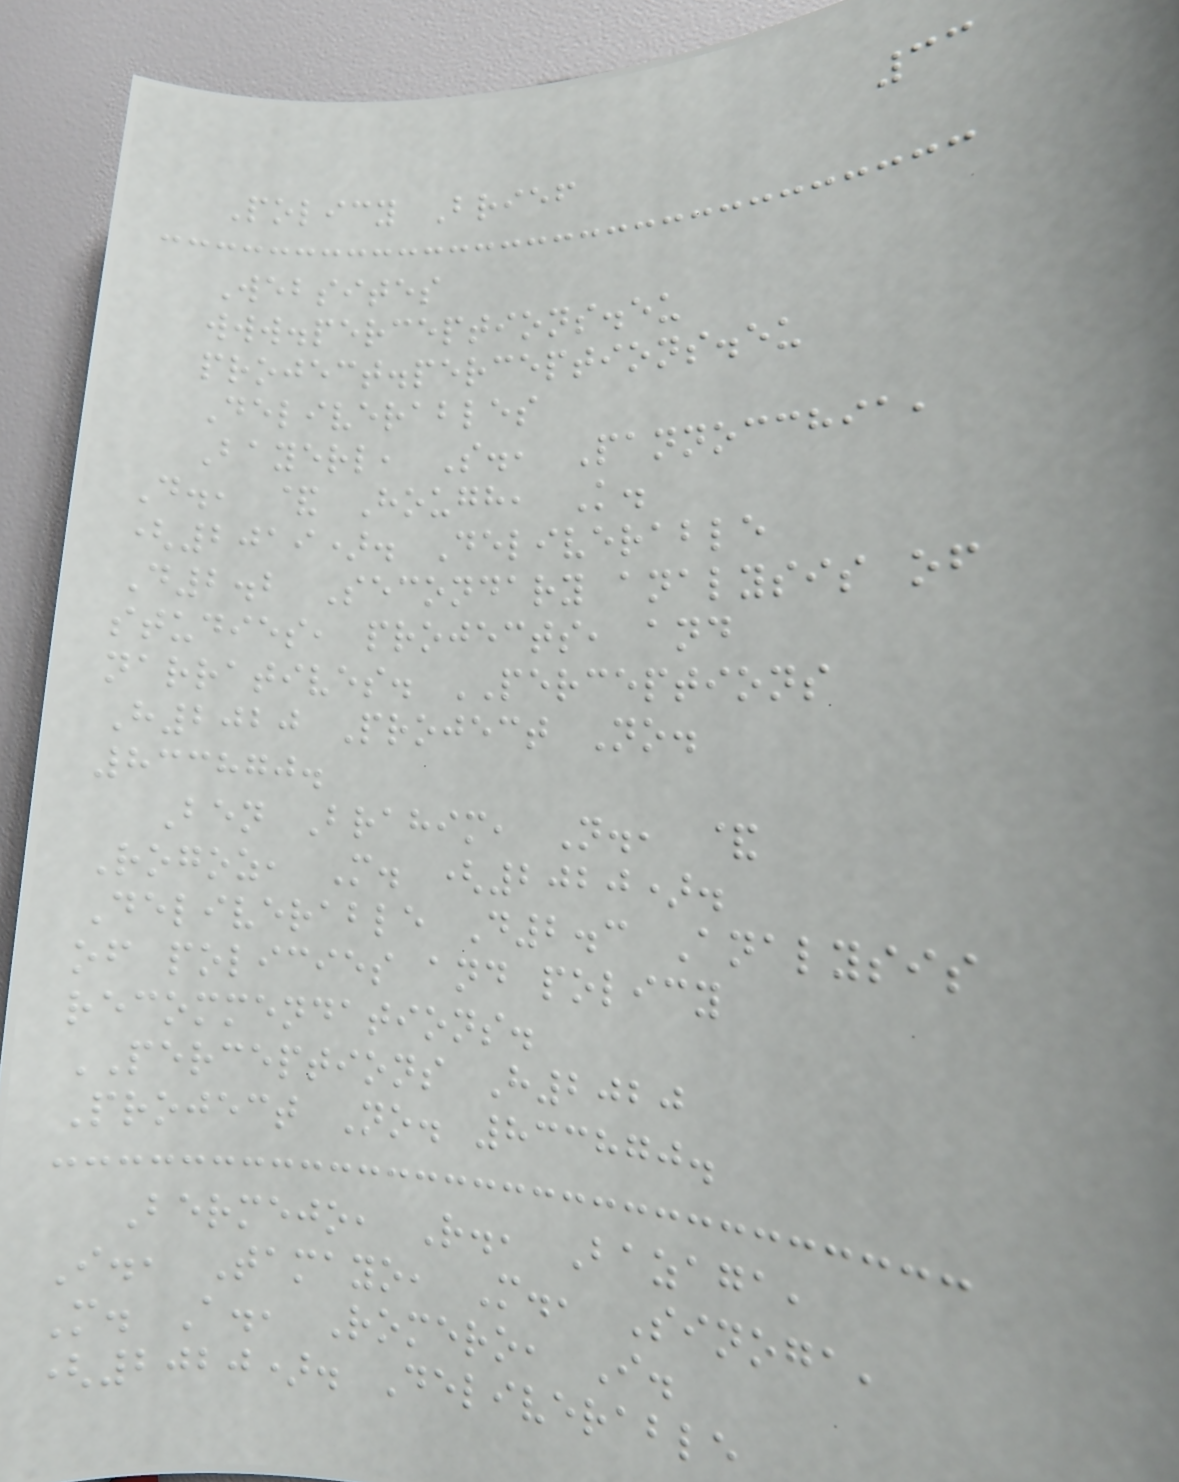33
Policy Brief
Websites
www.perceptions.eu
project.perceptions.eu
Deliverables
Bayerl, S., Pannocchia,
D., & Hough, K.
(2019). Deliverable
D2.2 Secondary analysis of
studies, projects, and
narratives. PERCEPTIONS
H2020 Project No.
833870.
Ben Brahim, N., &
Rogoz, M. (2020).
Deliverable D2.3 Analysis
of policies and policy
recommendations.
PERCEPTIONS H2020
Project No. 833870.
Bermejo, R., Bazaga,
I., Tamayo, M., Sinoga,
M. A., Romero, I.
(2020). Deliverable
